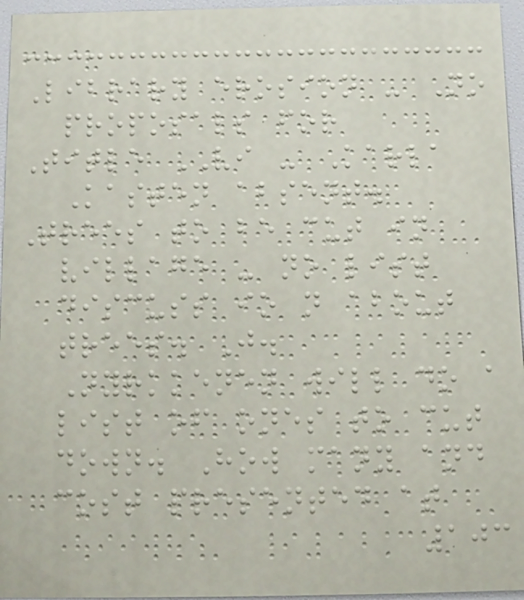Library erosion - No
proposals for
Title VI - Karla
Kasten absent.
Trees to be cut in
village - no list
discuss io n about
trees. J.
Nyrkkenen will do a
list of ones to cut
down. How many and
cost presented at
103
